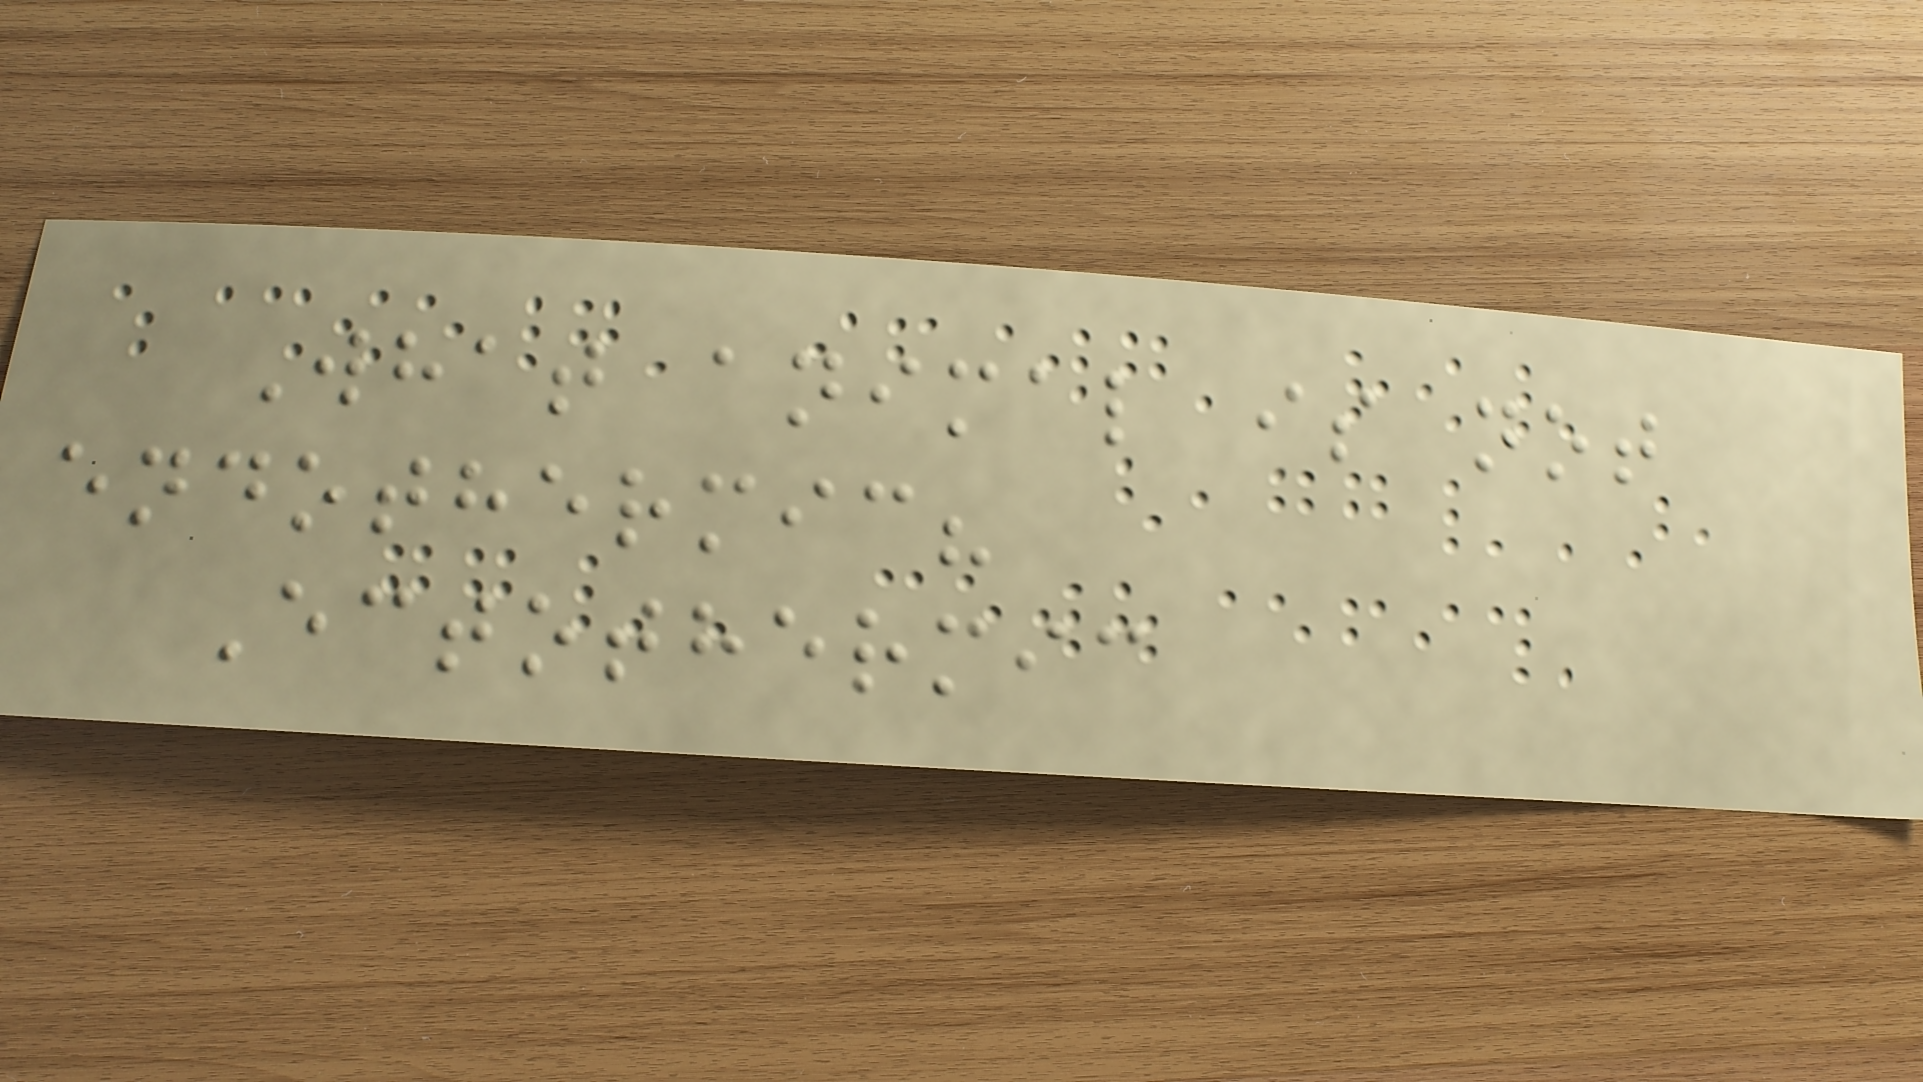What animal is not
endothermic?
Ectothermic
